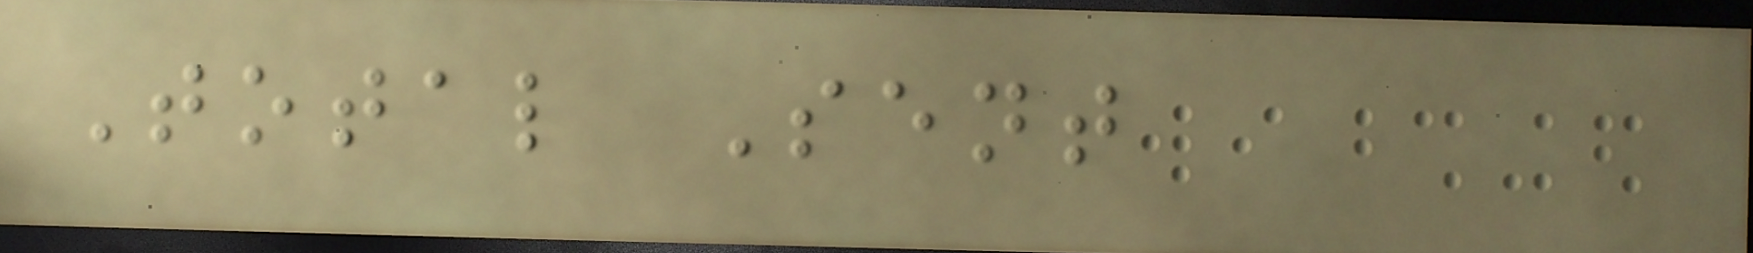Total Sent
